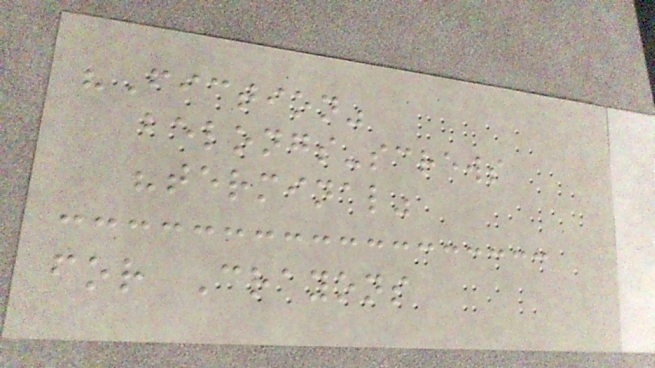"Fiction"
belongs-screws
"terminal"
for Crayons
